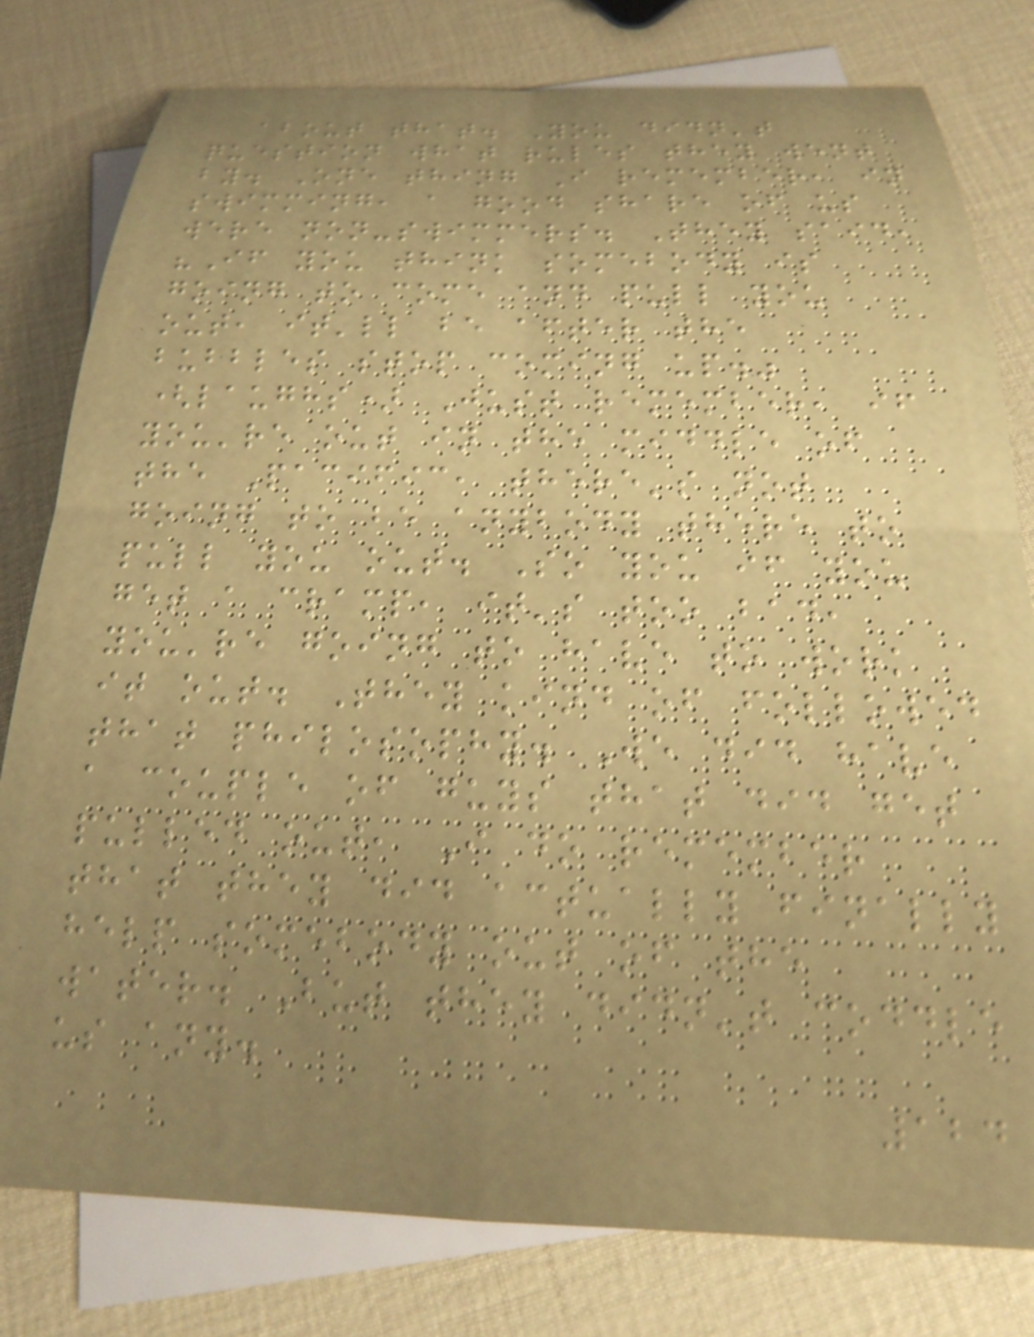about that. You didn't
question what rules they went
by. One thing I remember, in
swimming, a good share of us
were non-swimmers. They said,
"If you think somebody is
going to come and pull you
out, it'll be after the
bubbles stop coming up."
(laughs) Just remember, if
you're out in the middle of
the Pacific, there's not
going to be anybody there to
pull you out. So you if you
get a cramp, it's too bad,
you're going to have to work
it out. They kind of followed
that philosophy. We did have
a couple of guys that did get
pulled out, I do remember
that they did actually finally
help somebody out of the
water. But they didn't coddle
us any.
124
